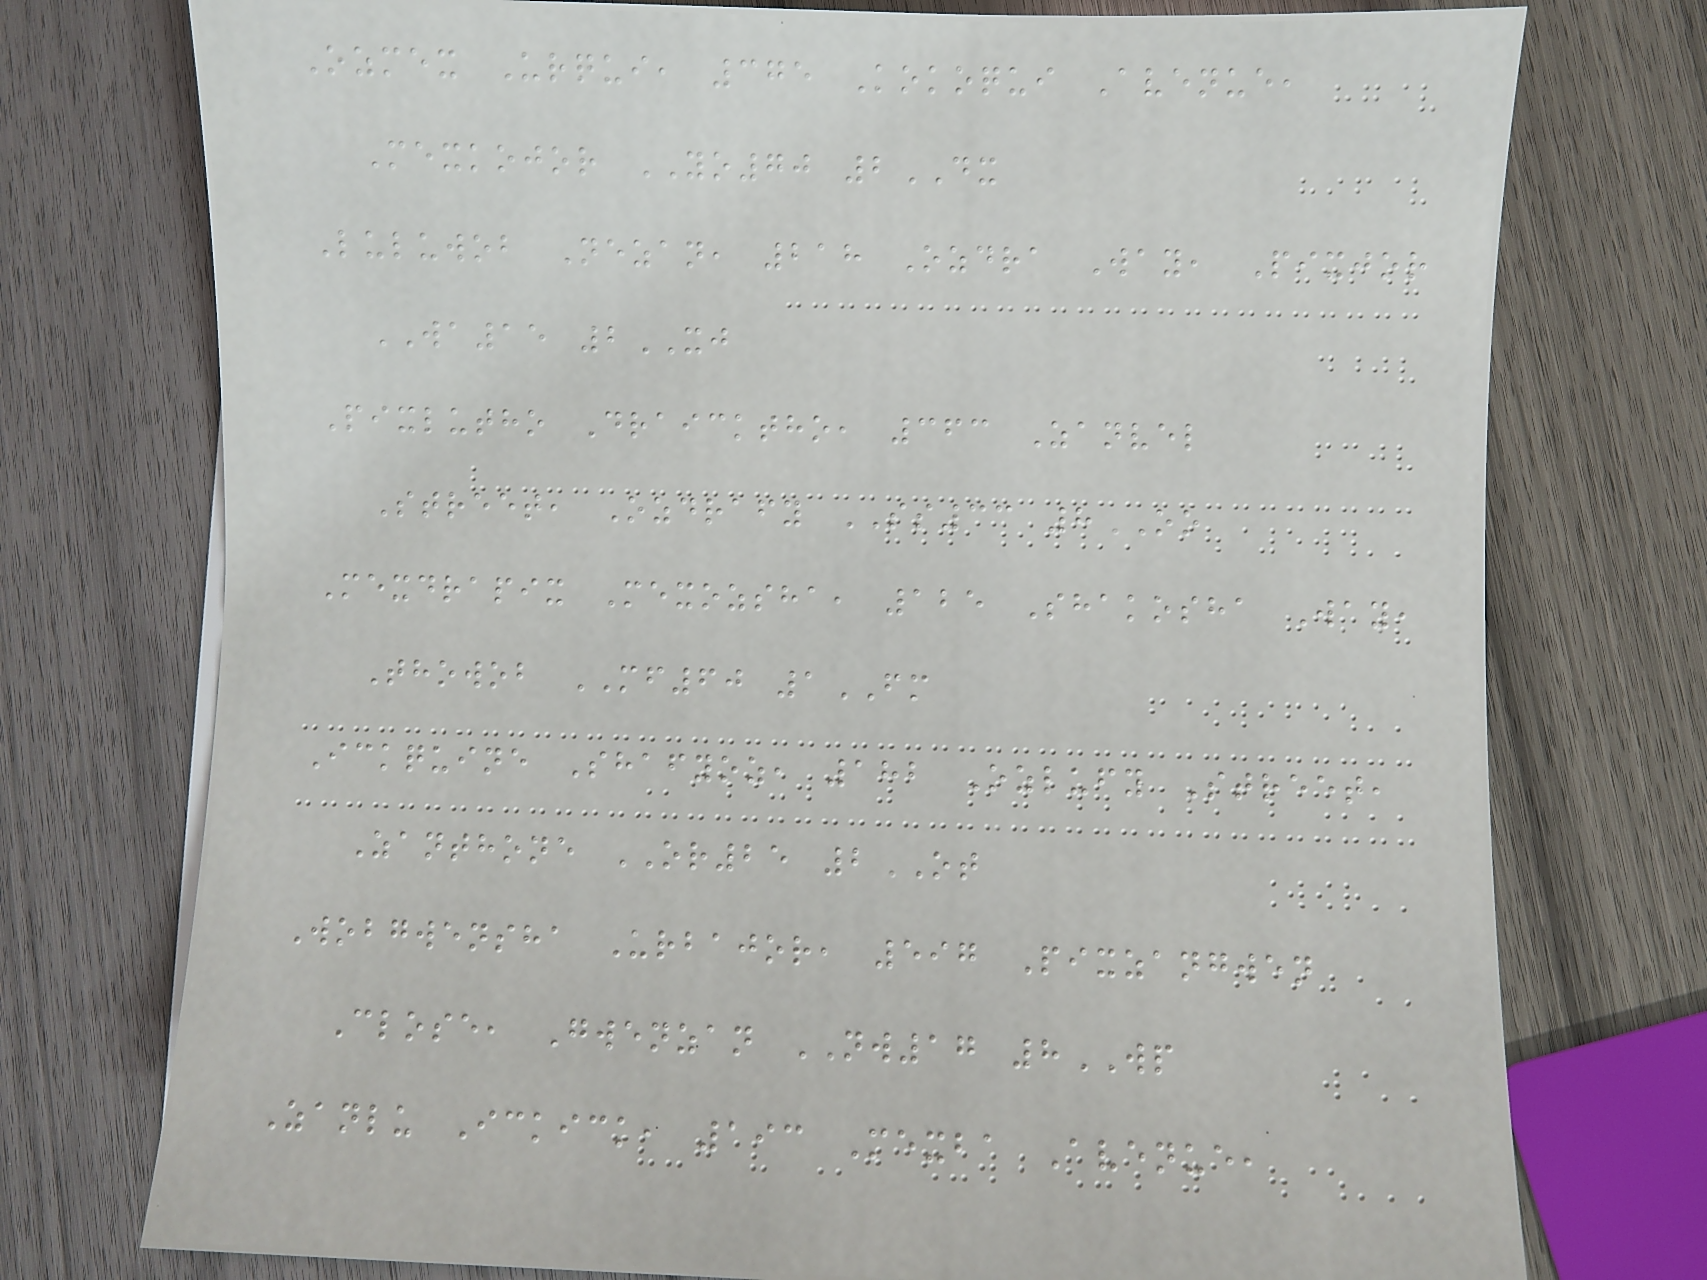Ozmex Urqui, 375 Kokoqui Avenue,
Mexkojor YO70 2DX
Luluwob Nezan, 218 Ozdra Way, Pixjor
WA15 2XJ
Pixlutho Draicktho, 363 Zanvel
Street, Ozdrafy SS33 8OO
Mexdrapix Mexozsha, 125 Shakosha Way,
Thowob MF60 1FM
Ickquine Shafyoz, 182 Ozlufy Street,
Zanthone OR25 2OT
Wobgwensha Urbajor, 597 Pixzangwen
Close, Gwenzan NW17 8WP
Zanlu Ickick, 193 Mexba Avenue,
